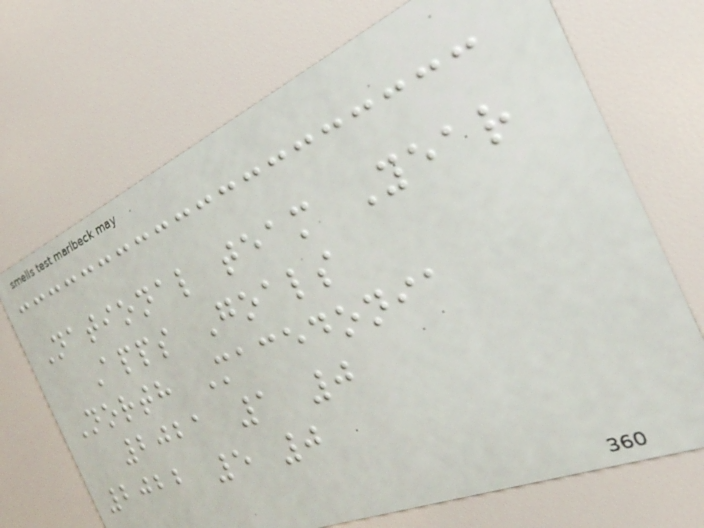National team Year
Apps Goals
North Macedonia
2021 1 0
2022 5 0
